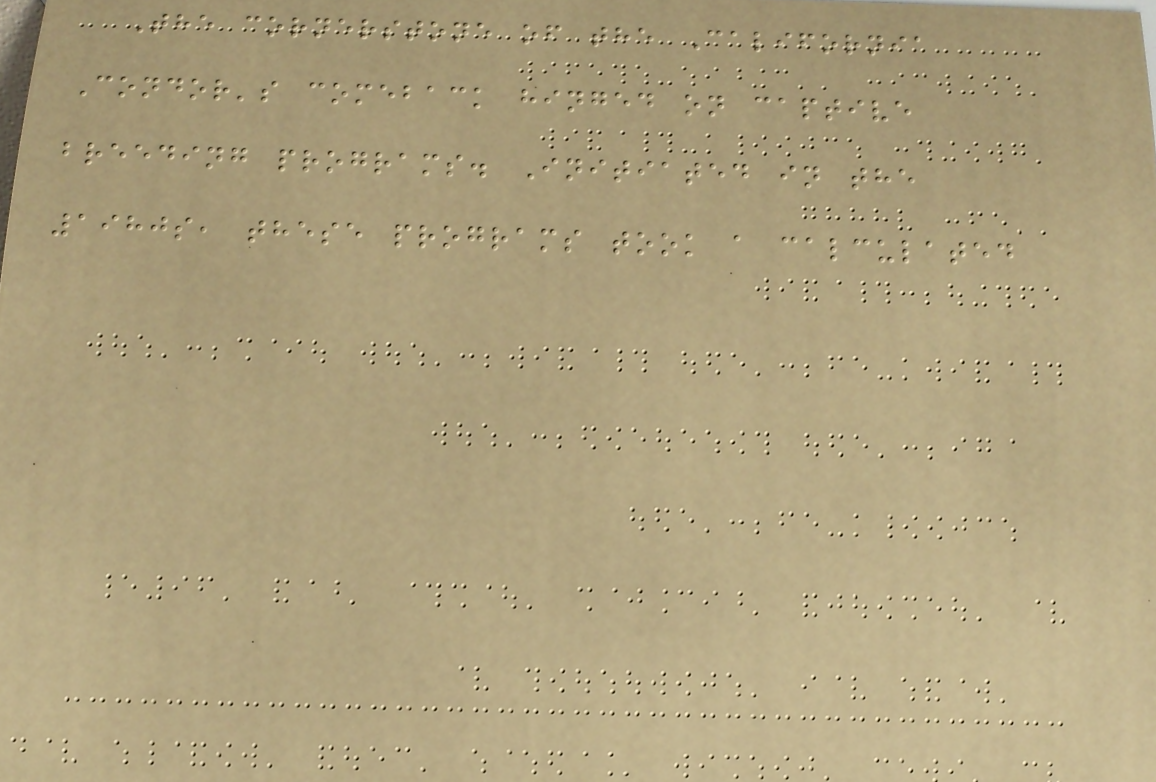The cornerstone of the California
Condor's comeback hinged on captive
breeding programs. Initiated in the
1980s, these programs took a calculated
